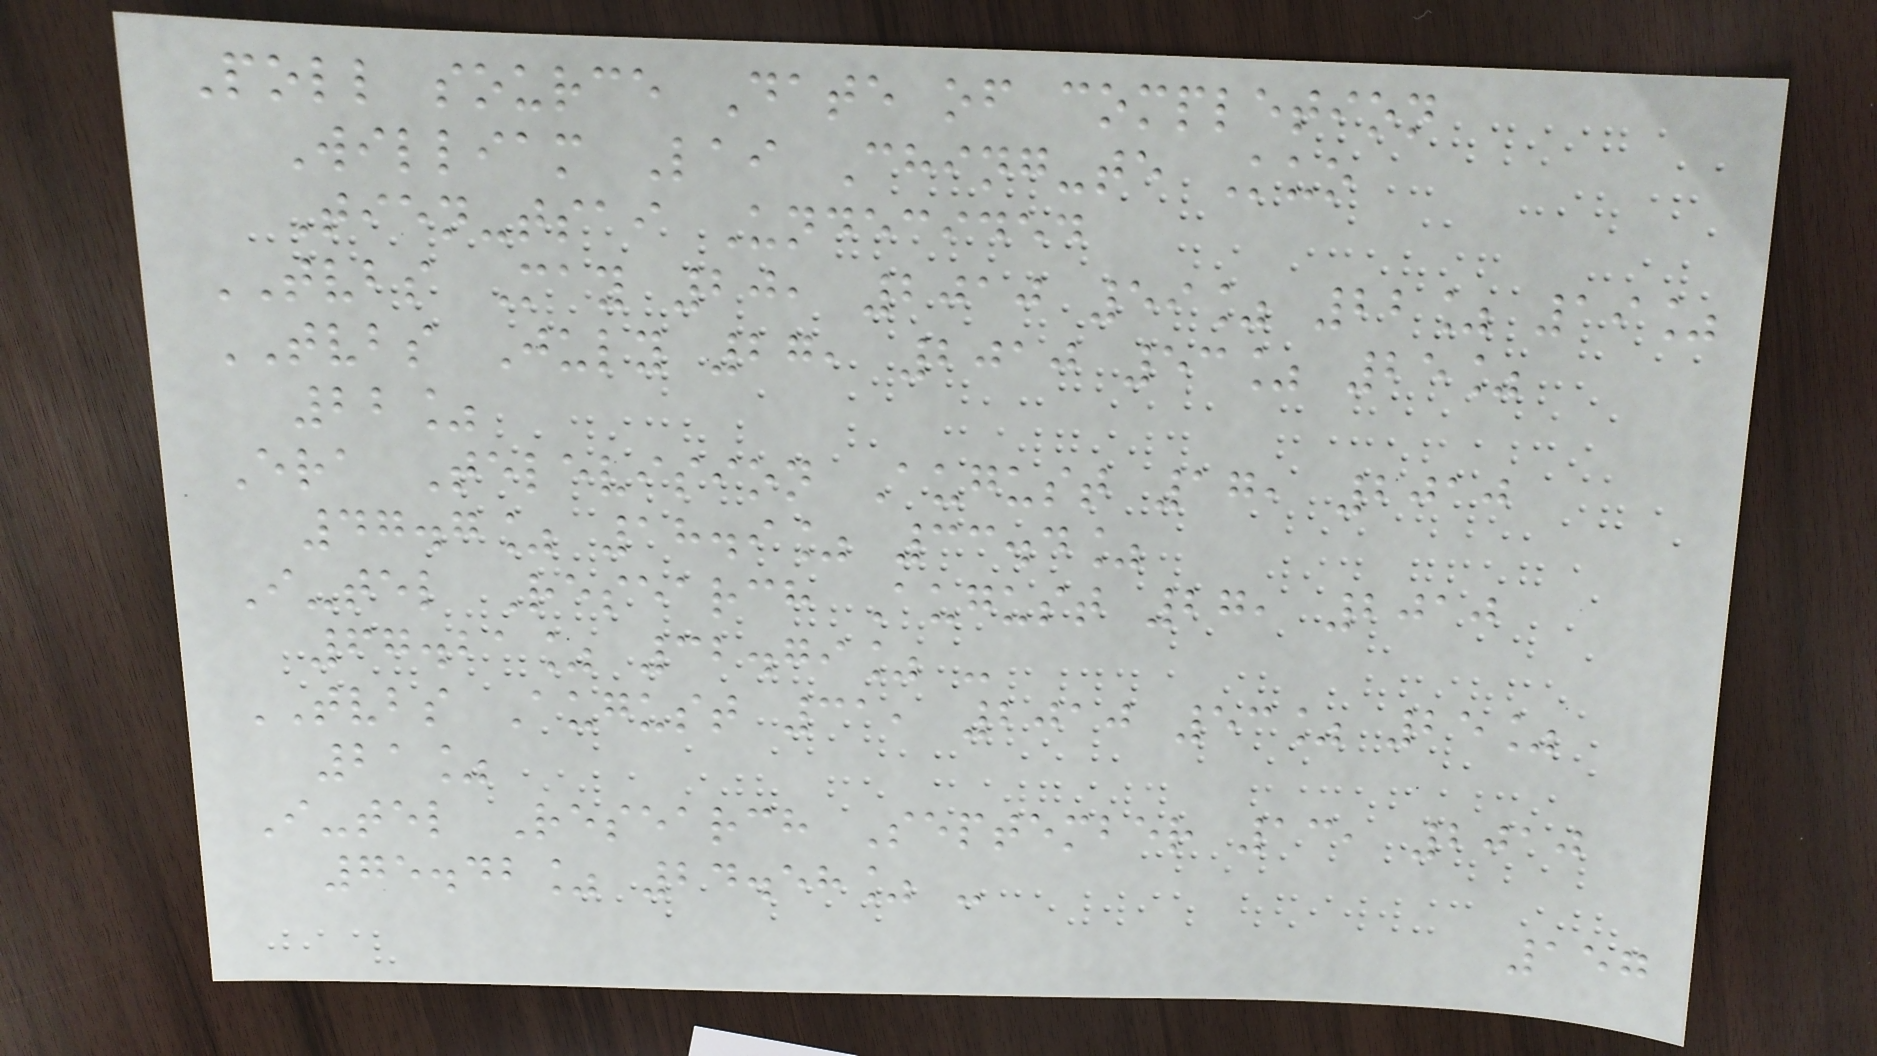Poll source Date of completion
William Lai Ching-te Kuo
Tien-tsai Undecided
TVBS May 20, 2010 59% 22% 19%
TVBS July 27, 2010 53% 25%
22%
Era Television August 17, 2010
47.7% 18.9% 33.4%
I-tel Research August 27, 2010
67.21% 32.79% -
TVBS August 31, 2010 53% 25%
21%
I-tel Research September 13, 2010
75.42% 24.58% -
157
